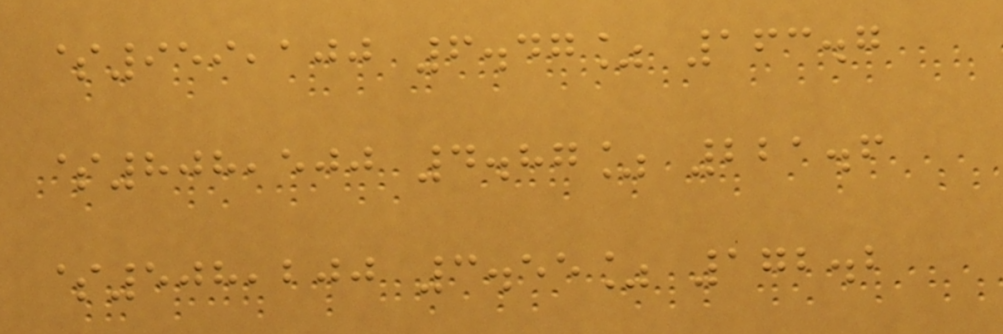$959,100 6.47% 163.7
$808,500 4.87% 221.6
$508,200 3.55% 172.2
